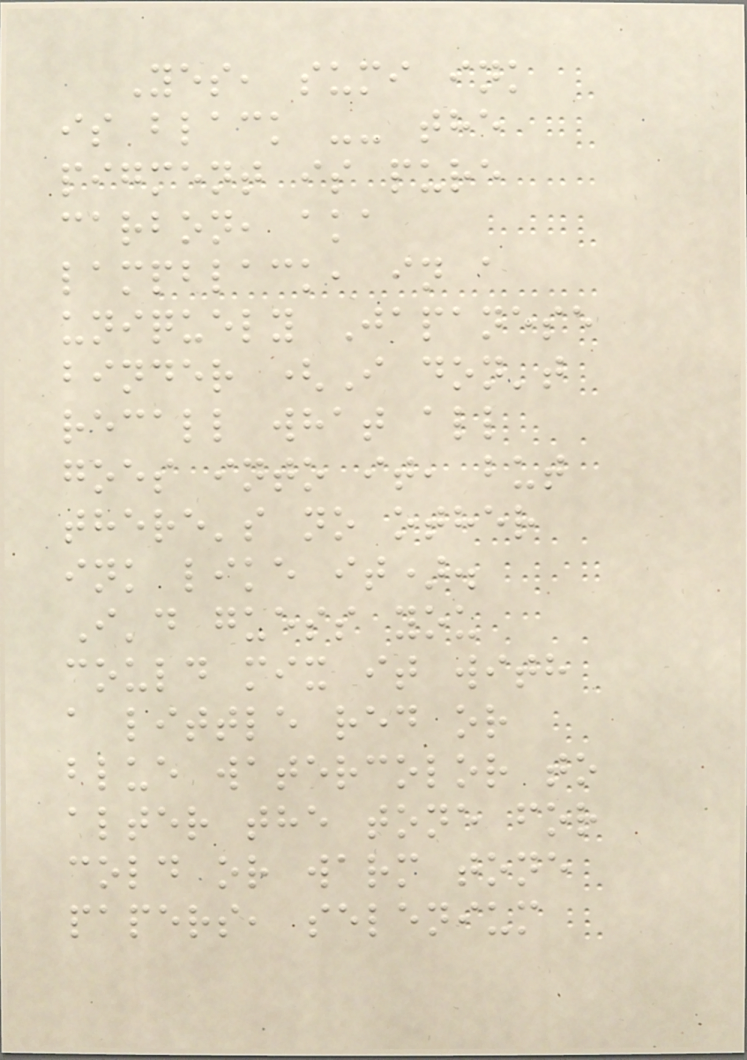Yes, sumi ink
is black -- the
pigment is pure
carbon, aka
lampblack, in a
uniquely Japanese
binder (I don't
recall what all
goes into it, but
there's no other
ink like it).
I'd guess you
could mix it with
a little red or
blue watercolor to
alter the tone for
cold or warm tone
papers, selenium
